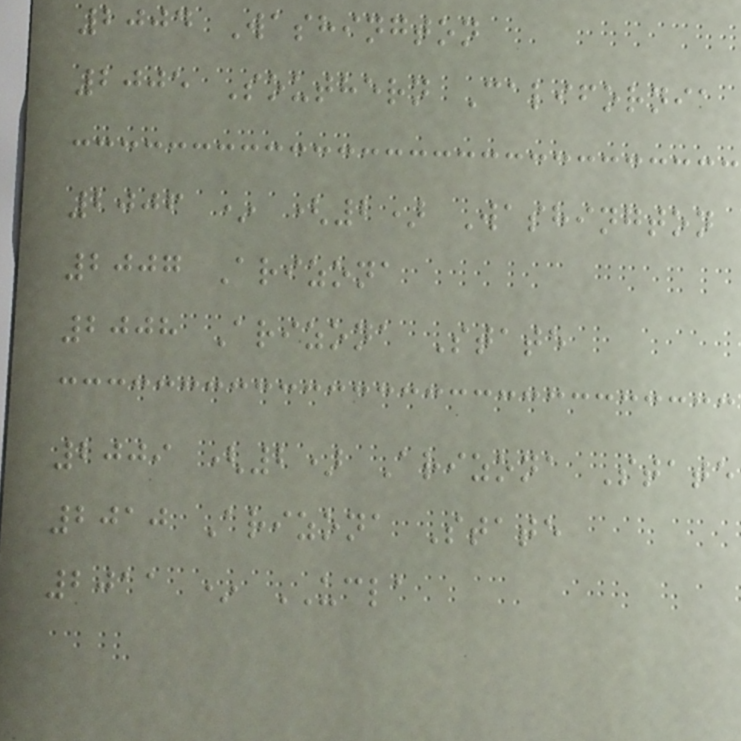2004 Washington
2005 Southern California
2006 * (2) Washington
2007 Arizona
2008 Arizona State
2009 (2) Arizona State
2010 Arizona State
2011 * UCLA
